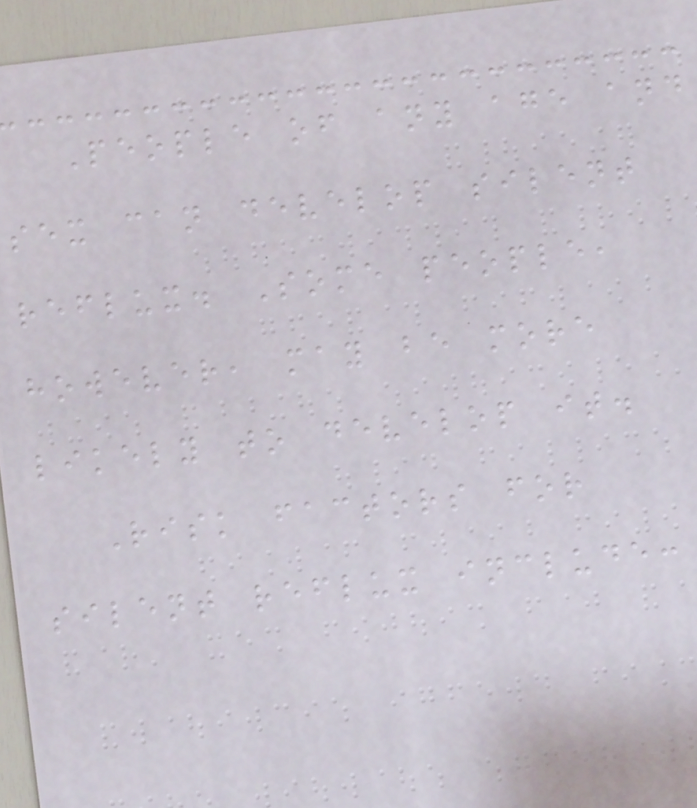People of any age and
sex can develop silent
reflux. Some people,
however, may be more
likely to develop it.
Risk factors for
silent reflux include:
